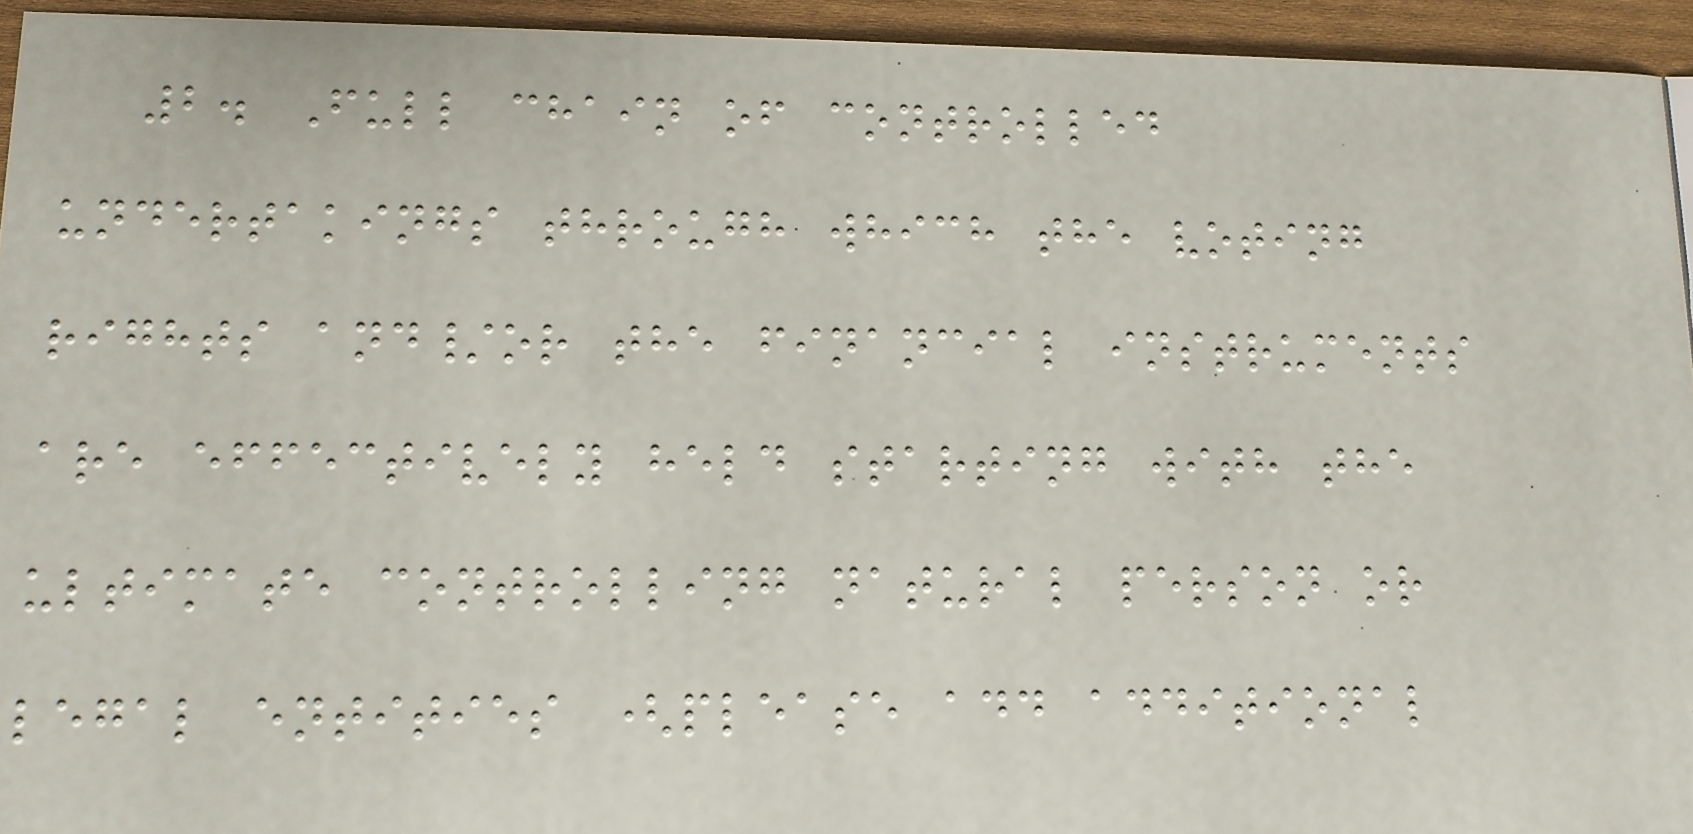2. Full chain of controlled
undertakings through which the voting
rights and/or the financial instruments
are effectively held starting with the
ultimate controlling natural person or
legal entities (please add additional
